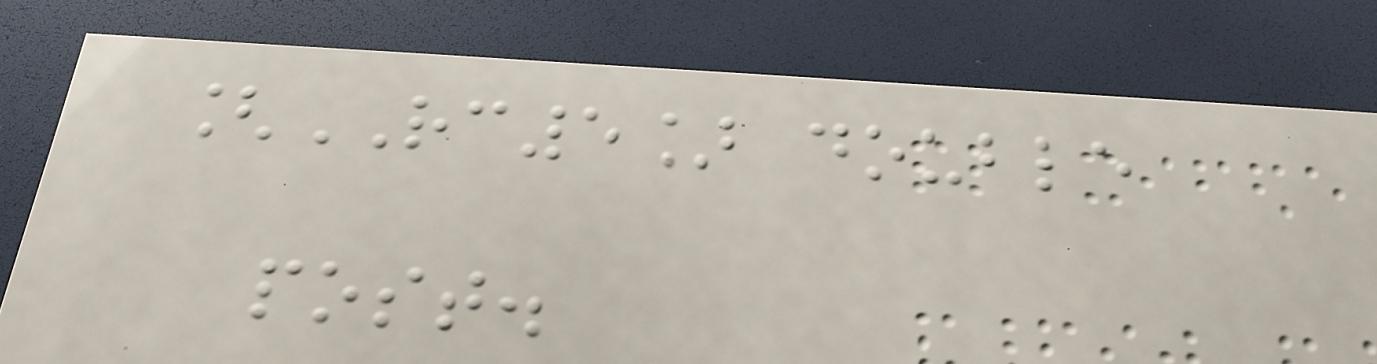[RC5] double
post.
